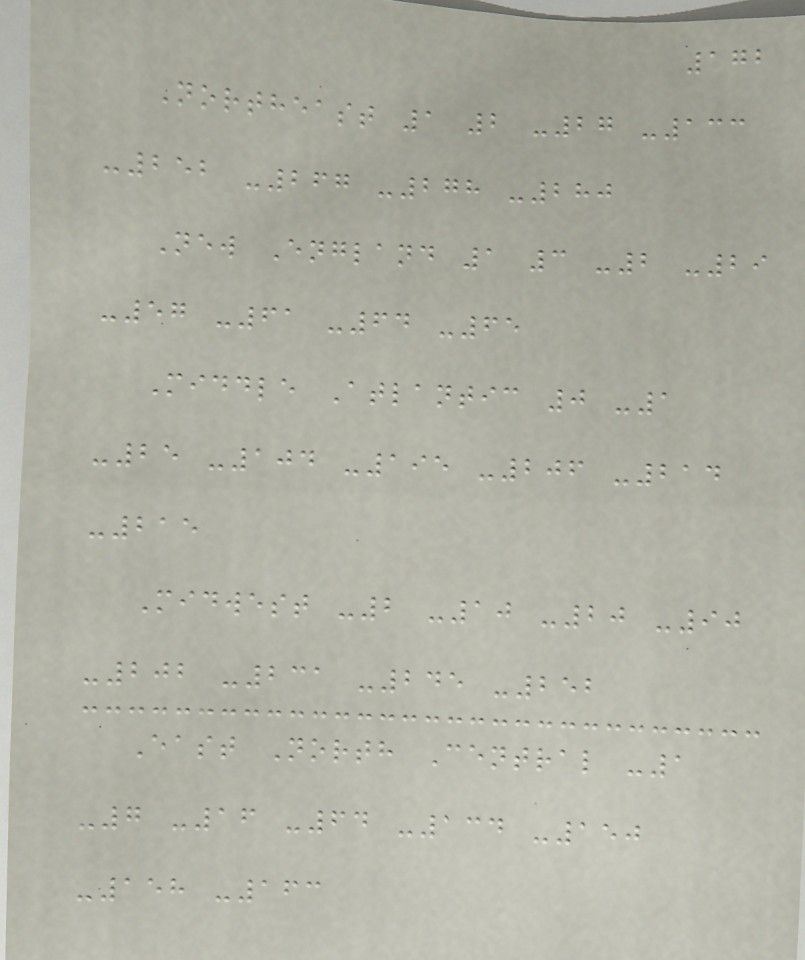172
Northeast 1 2 -27 -133
-252 -267 -278 -280
New England 1 3 -2 -29
-57 -61 -64 -65
Middle Atlantic 0 -1
-25 -104 -195 -206 -214
-215
Midwest -2 -10 -20 -90
-202 -231 -245 -252
East North Central -1
-7 -16 -64 -134 -150
-158 -163
